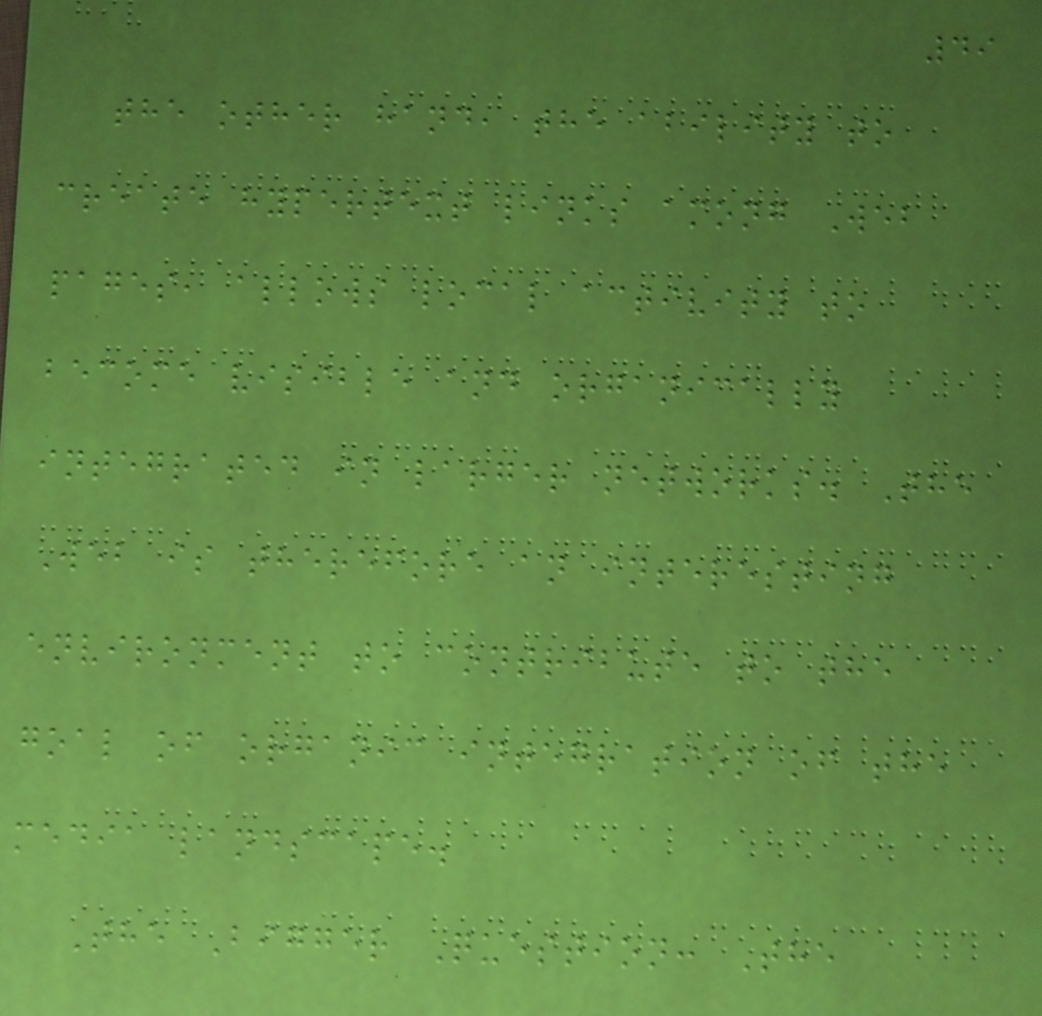49
the other hand, the ability to
create hypertext links among Web
pages, allows local activity to
become visible and organically
integrated in larger networks. The
Web is therefore an interesting
environment to contribute to the
goal of organic integration of the
media landscape.
The Bigger Question: The
